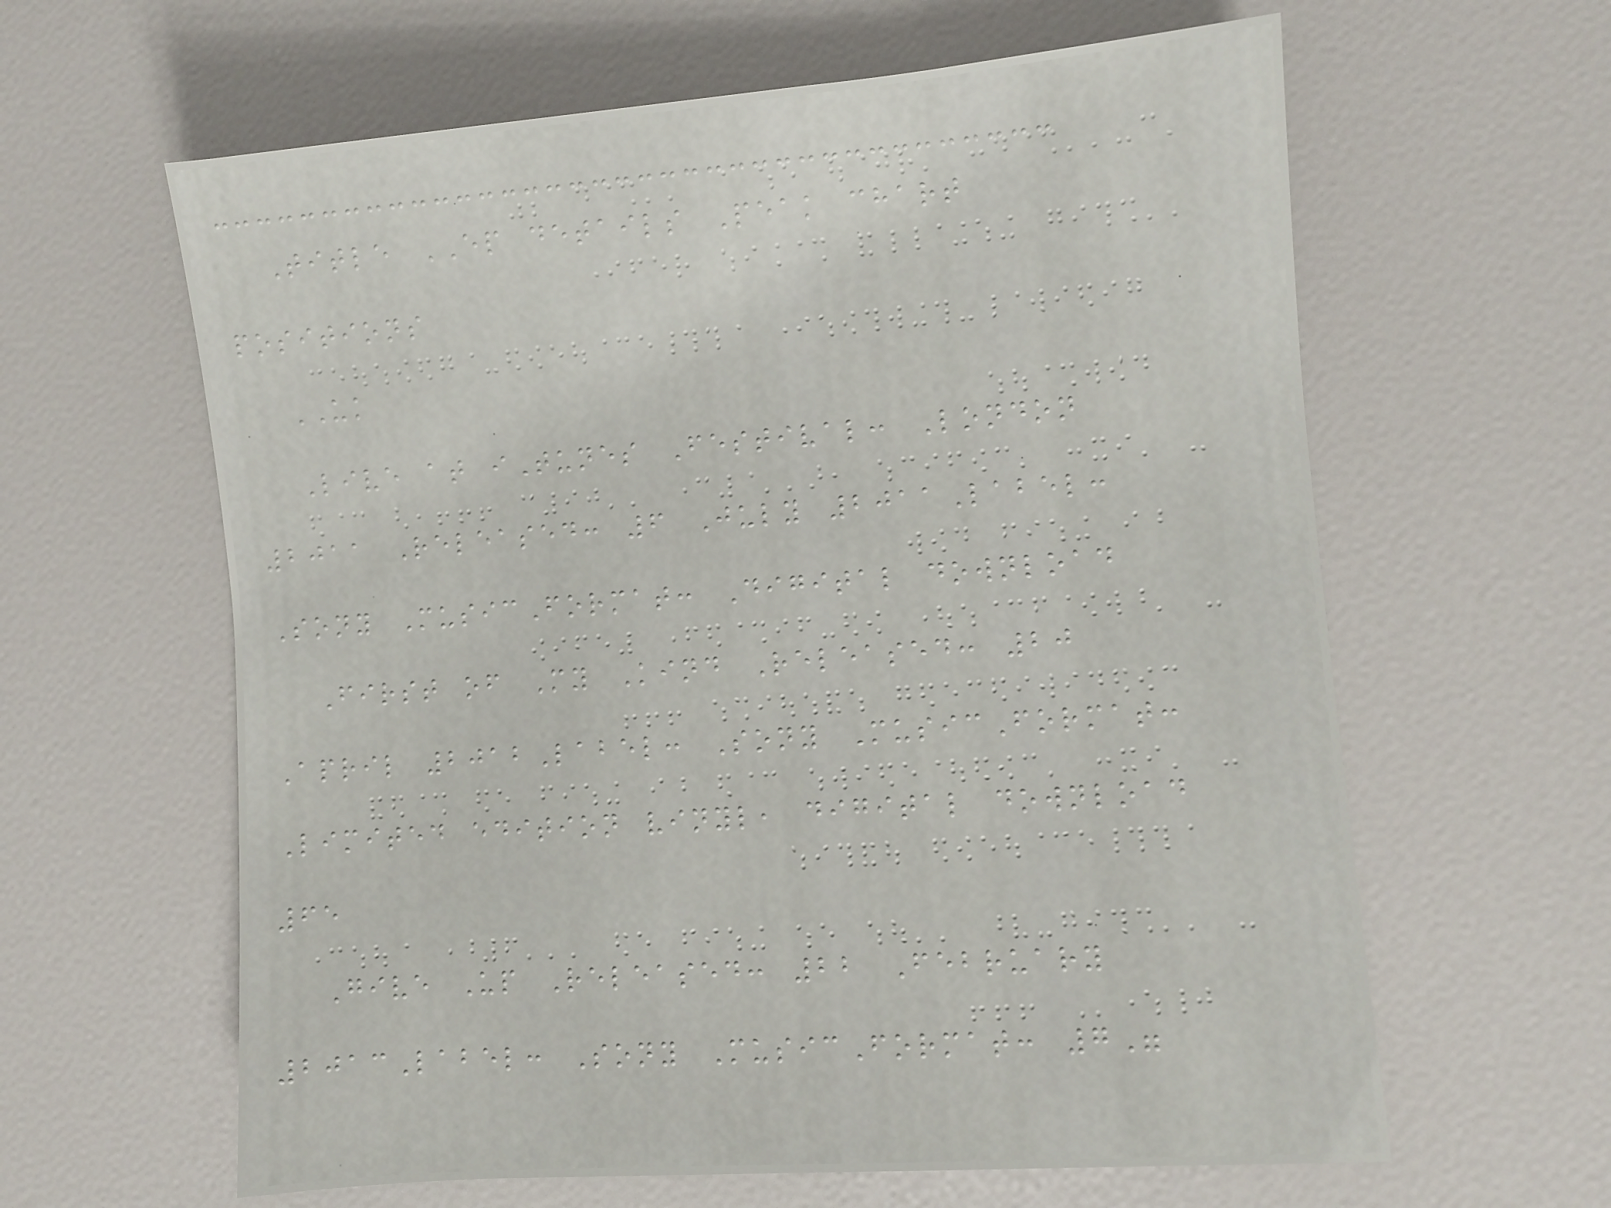Title EP details Peak chart
positions
UK
Live at iTunes Festival: London
2011 Released: 6 July 2011Label:
Sony MusicFormat: Digital download
First of My Kind Released: 20
April 2012Label: Sony MusicFormat:
Limited edition vinyl, digital download
65
Give Up Released: 22 February
2013Label: Sony MusicFormat: 7"
